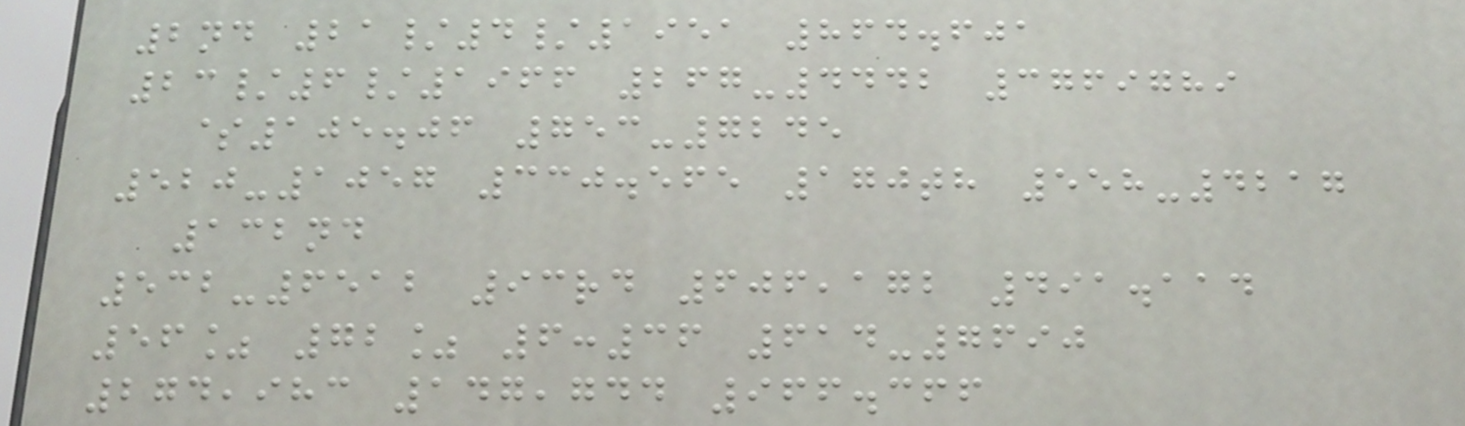2nd 21/4/1951 864.601
23/6/1966 267-4442 3769789
$105.06 753-7245
520-1057 330.565 170th 558-4217
132nd
532-6512 93rd 606,172 491.114
56% 72% 6:36 614-7690
274,983 147,744 966.366
